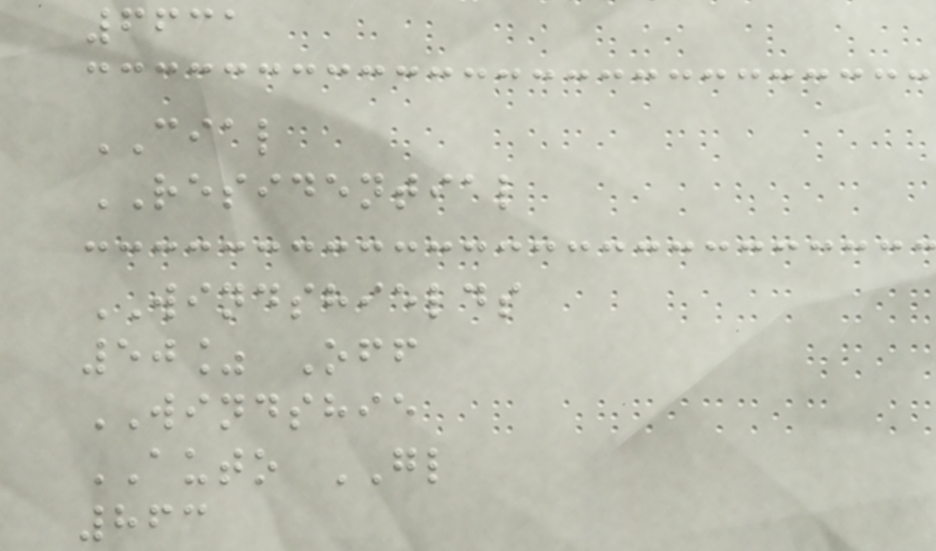6631
CIAL
RESIDENTIAL
WINDSHIELDS
50% Off
WINDSHIE
AUTO GL
863
